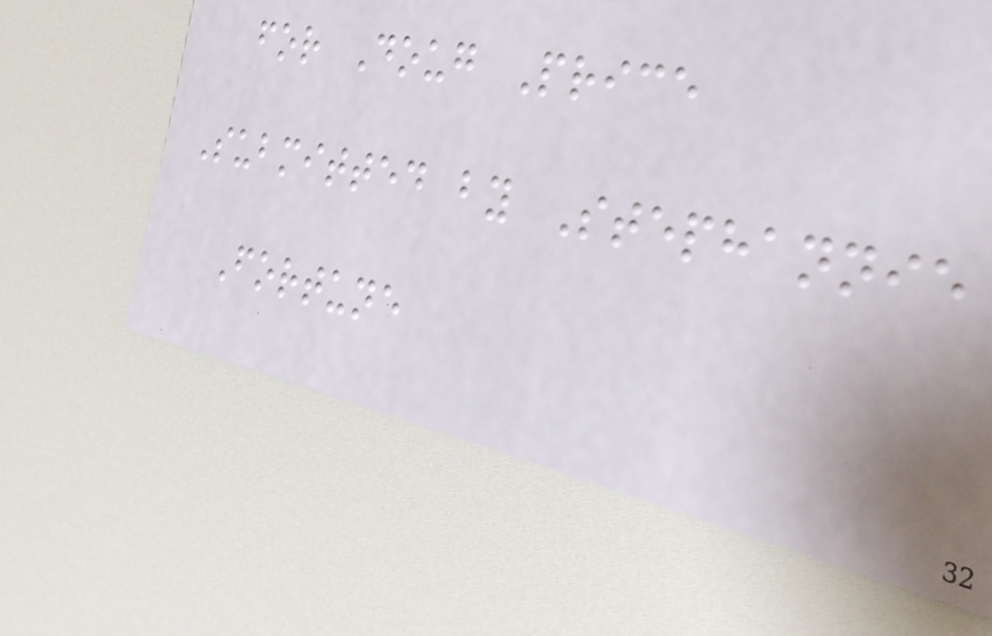for Doug Price
Submitted by Stephannie
Fortune
